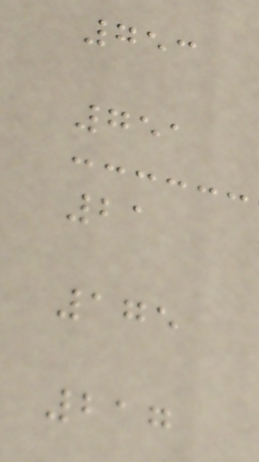753
751
21
175
217
